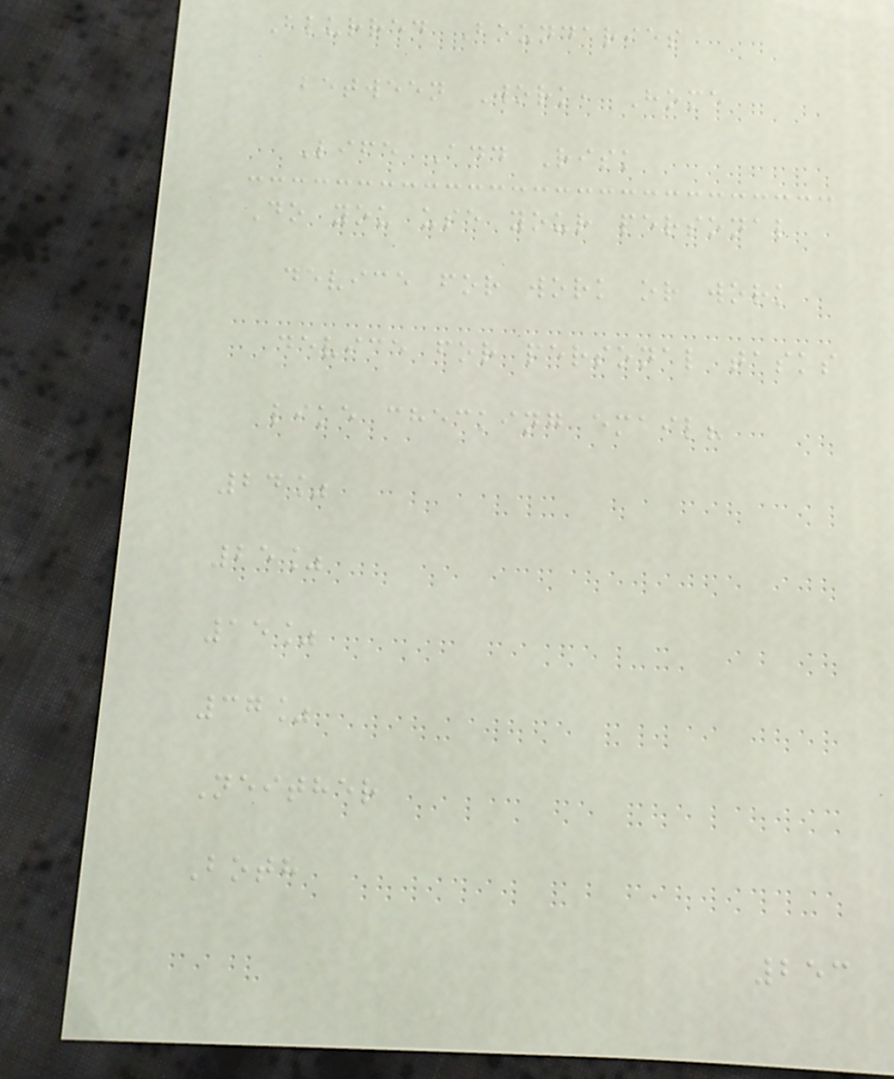Blurred Boundaries
between Work, Home
Life Add Risk
Do you use your personal
device for work or work
device for personal tasks
like checking email?
24%
25%
15%
37%
Neither
Both
253
